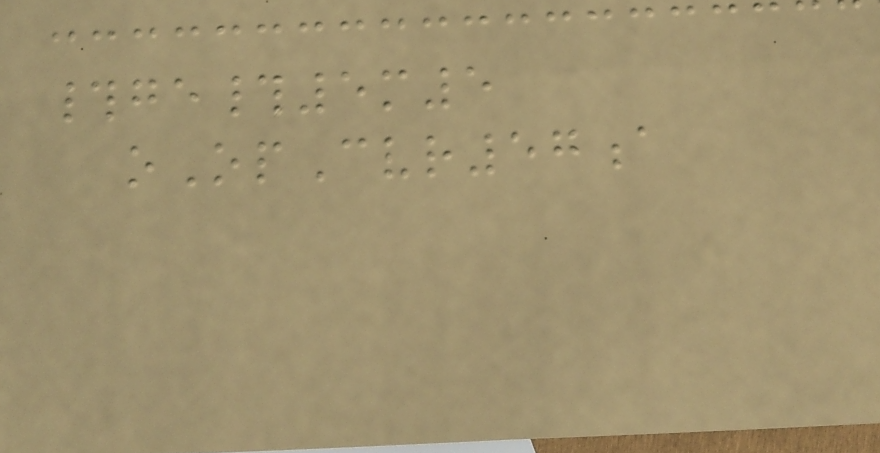#ge#5m5
oOpCvr57a
